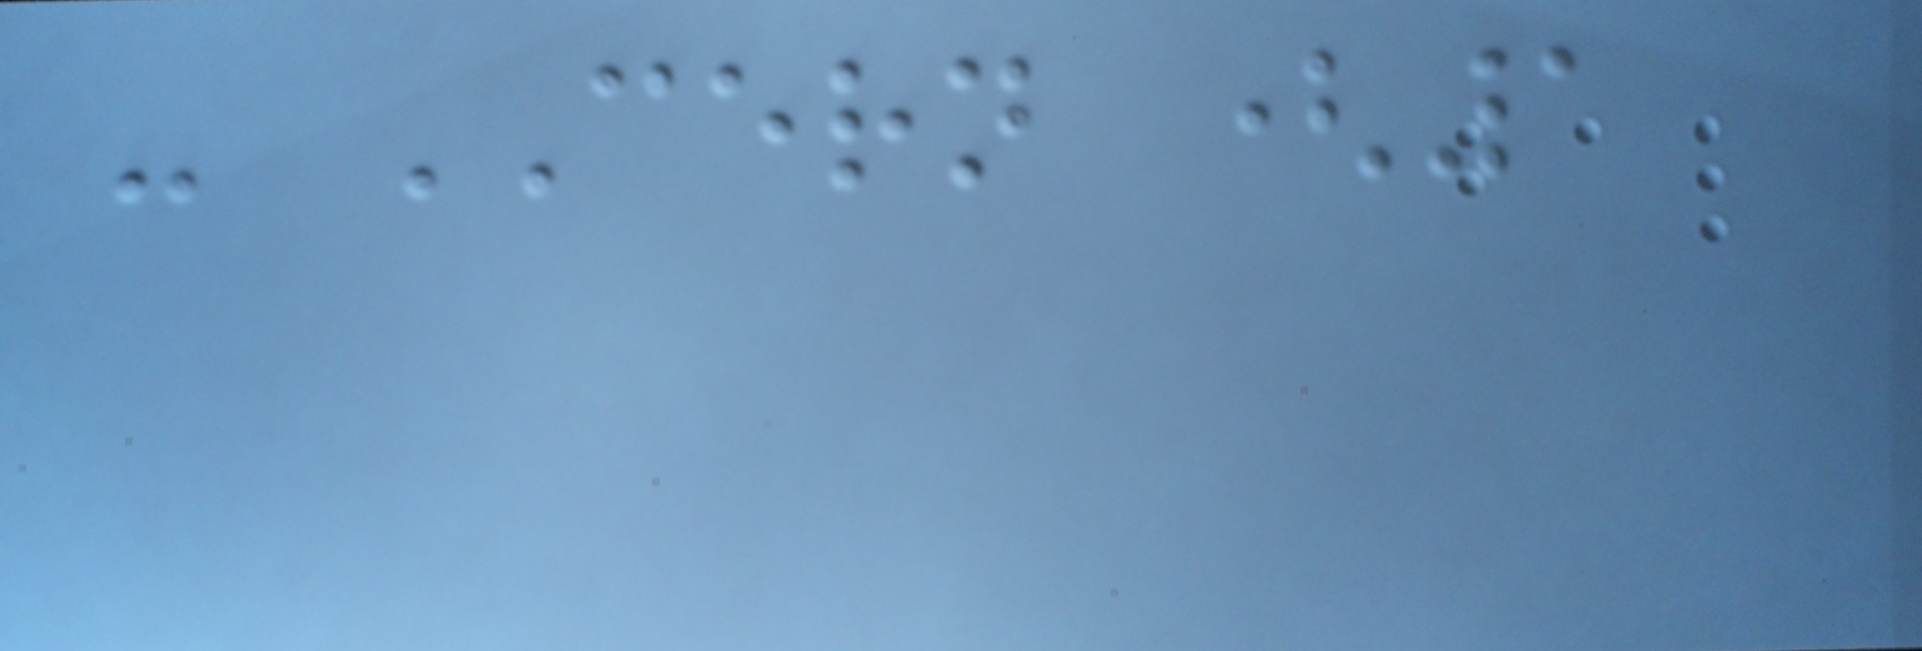- CERN (1
